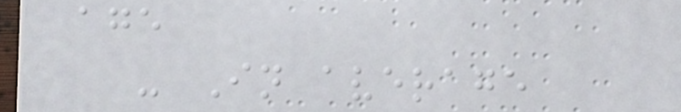age
- In average
